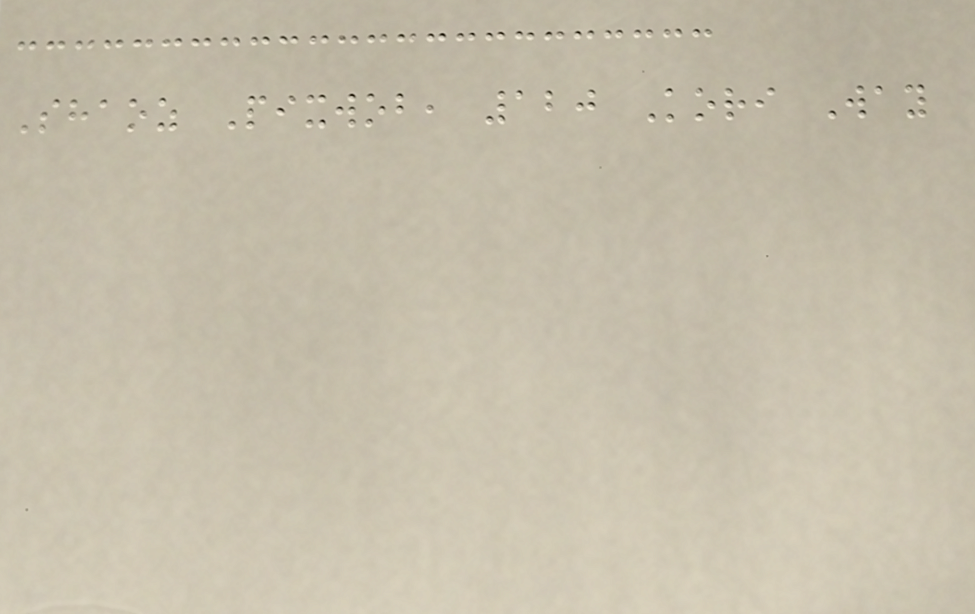Shaoz Pixwob, 120 Kori Way
